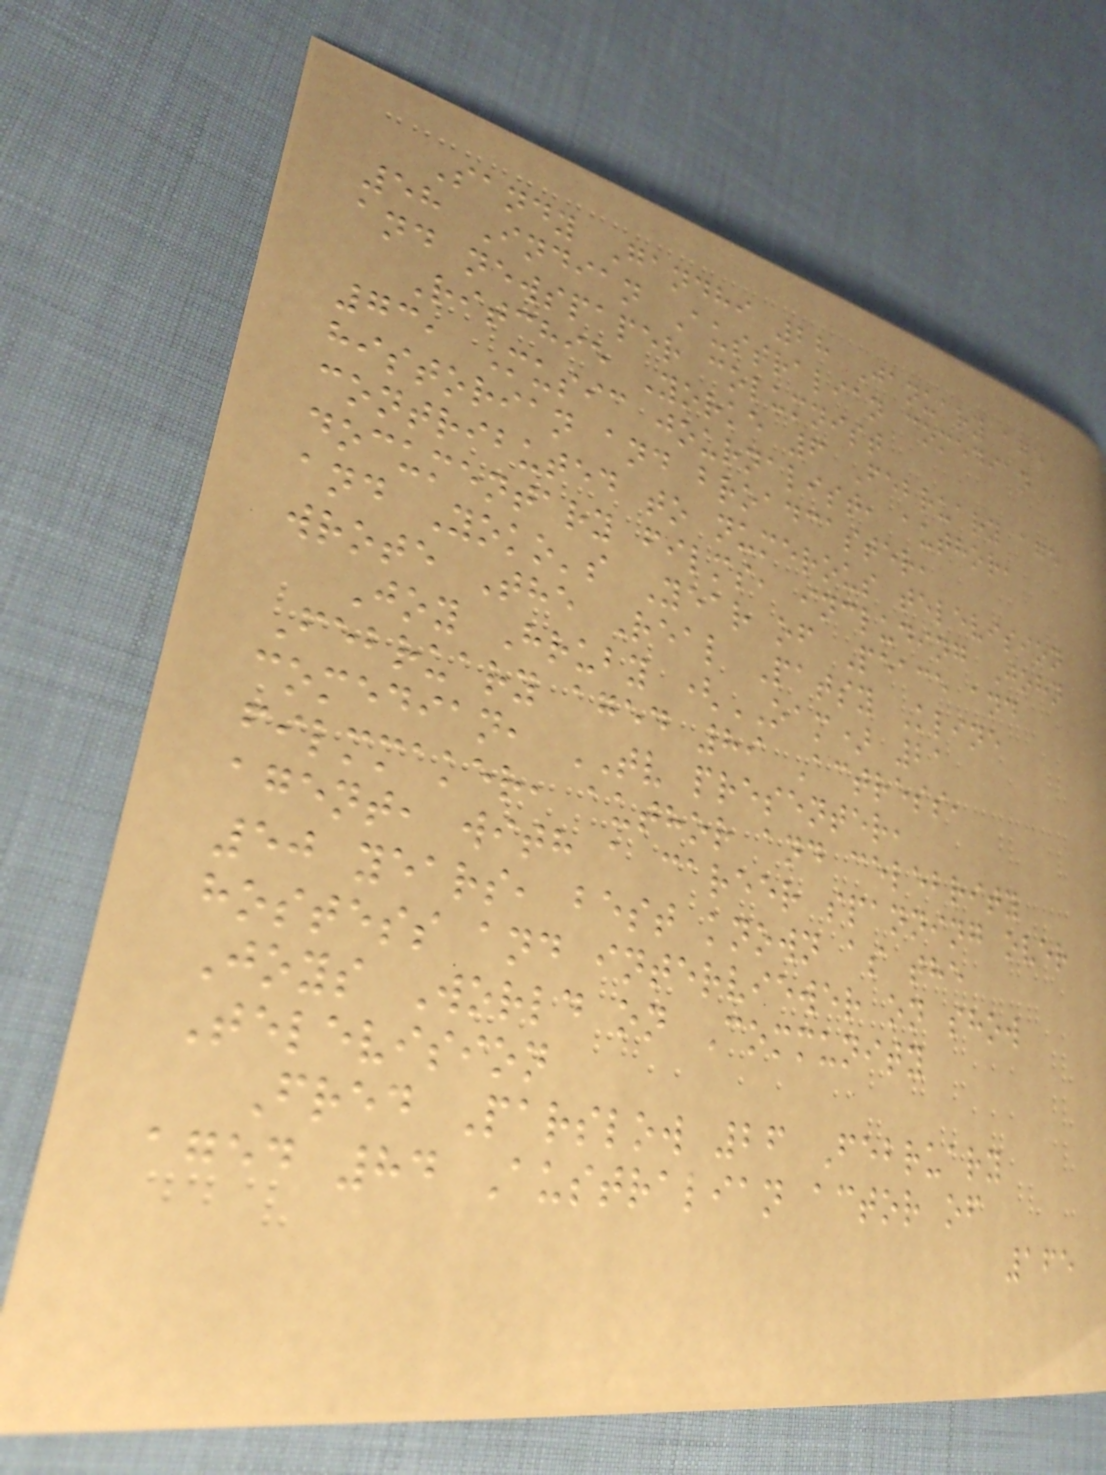Sandy Gandhi 28 January age
58 Indian Australian comedian
and newspaper columnist
Ritchie Yorke 6 February age
73, Music journalist, author,
historian and broadcaster,
contributed to numerous television
documentary films, including John
and Yoko's Year of Peace and
wrote The Real Patsy Kline
Joy Hruby (OAM) 21
February aged 89 Actress,
comedian, TV presenter,
filmmaker, author and celebrity
agent, with a career spanning over
50 years, best known as the
hostess and interviewer on show
Joys World on Community
Television
Fred Parslow 26 February
aged 84 Australian actor of
165
